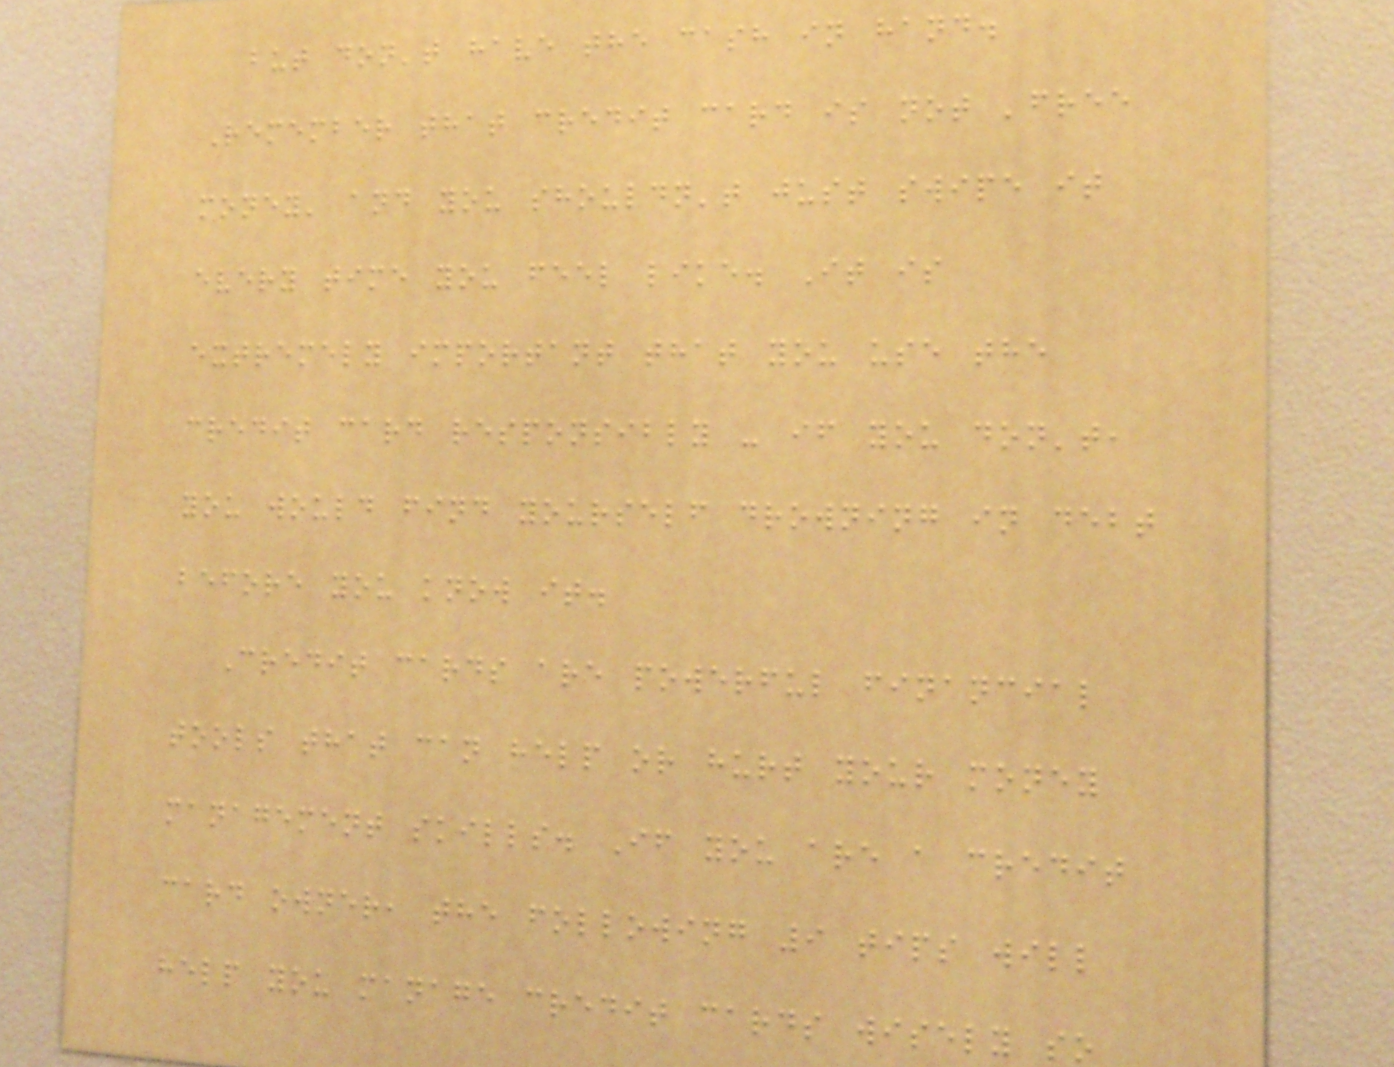but don't have the cash in hand.
Remember that credit card is not 'free
money' and you shouldn't just swipe it
every time you feel like. It is
extremely important that you use the
credit card responsibly - if you don't,
you would find yourself drowning in debt
before you know it.
Credit cards are powerful financial
tools that can help or hurt your money
management skills. If you are a credit
card owner, the following 9 tips will
help you manage credit cards wisely so
